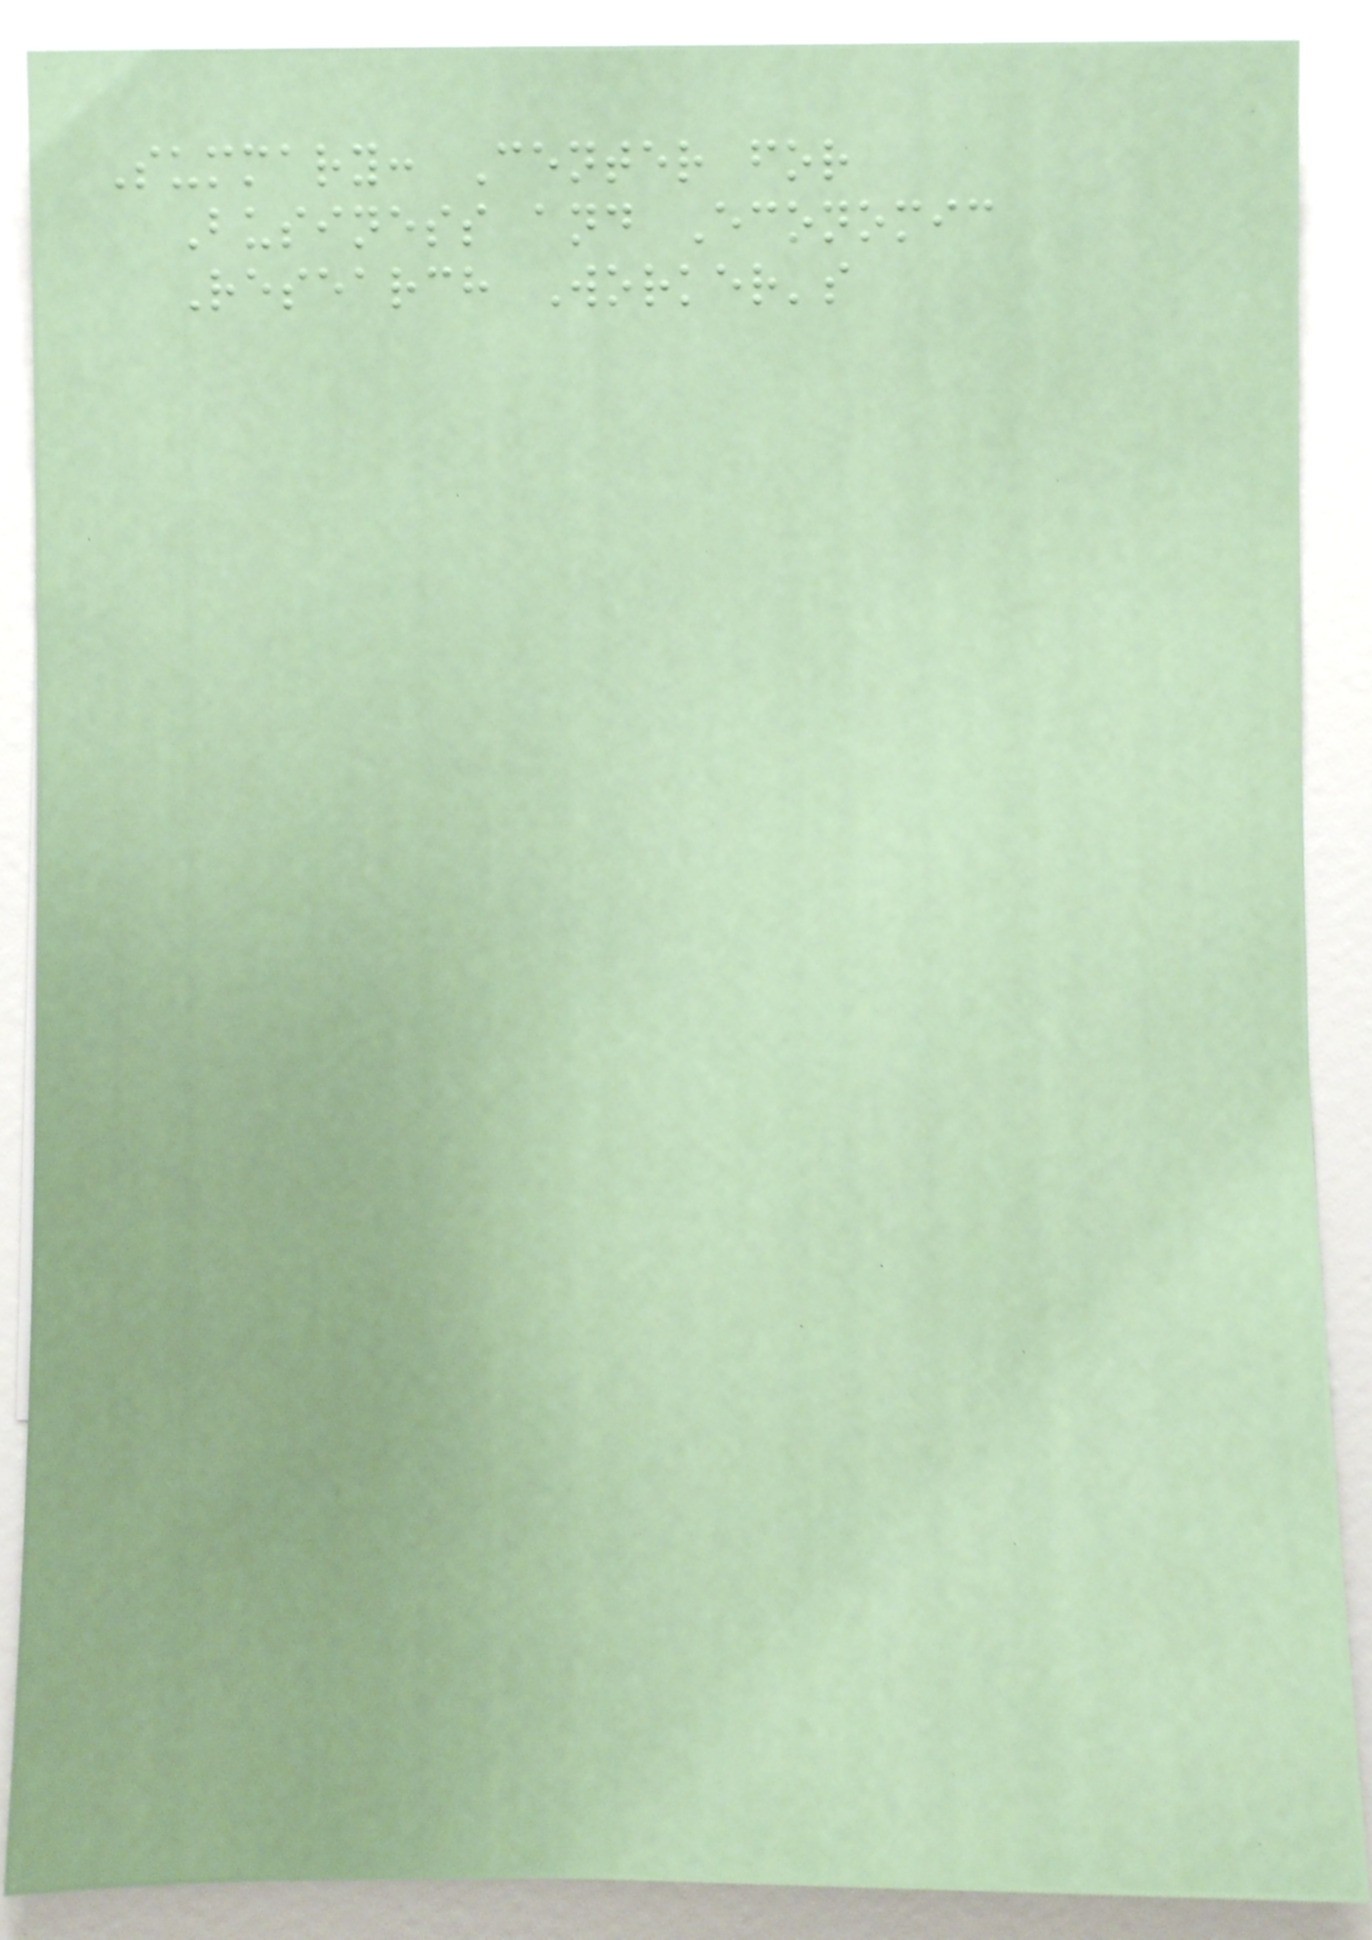Summary: Center for
Business and Economic
Research Worker's
